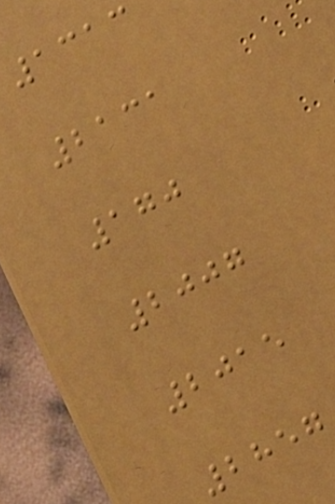1313
2131
170
2007
2015
2857
